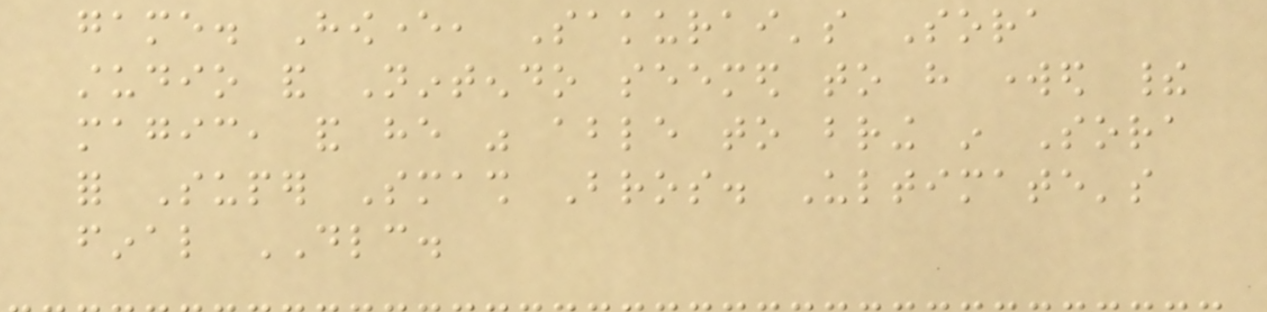game. However, Sakurai's Sora
studio and Nintendo seemed to have worked their
magic, and he was able to bring in Sora
for Super Smash Bros. Ultimate's
final DLC.
